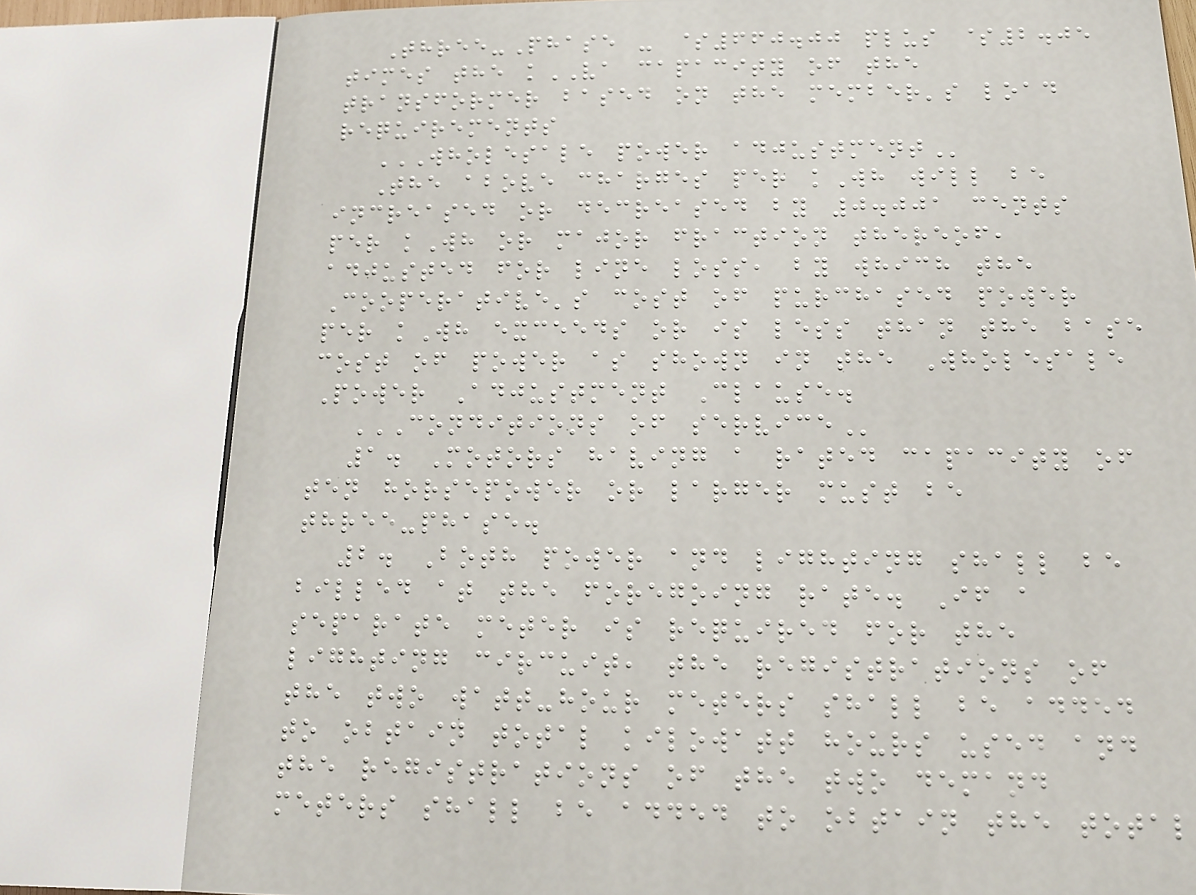Three-Phase - $660.00 plus $2.05
times the kVA capacity of the
transformer based on the member's load
requirements
WHOLESALE POWER ADJUSTMENT
The above charges per kWh will be
increased or decreased by 0.001 cents
per kWh or major fraction thereof,
adjusted for line loss, by which the
Cooperative's cost of purchased power
per kWh exceeds or is less than the base
cost of power as shown in the Wholesale
Power Adjustment Clause.
CONDITIONS OF SERVICE
1. Motors having a rated capacity of
ten horsepower or larger must be
three-phase.
2. Both power and lighting shall be
billed at the foregoing rate. If a
separate meter is required for the
lighting circuit, the registrations of
the two watt-hour meters shall be added
to obtain total kilowatt hours used and
the registrations of the two demand
meters shall be added to obtain the total
